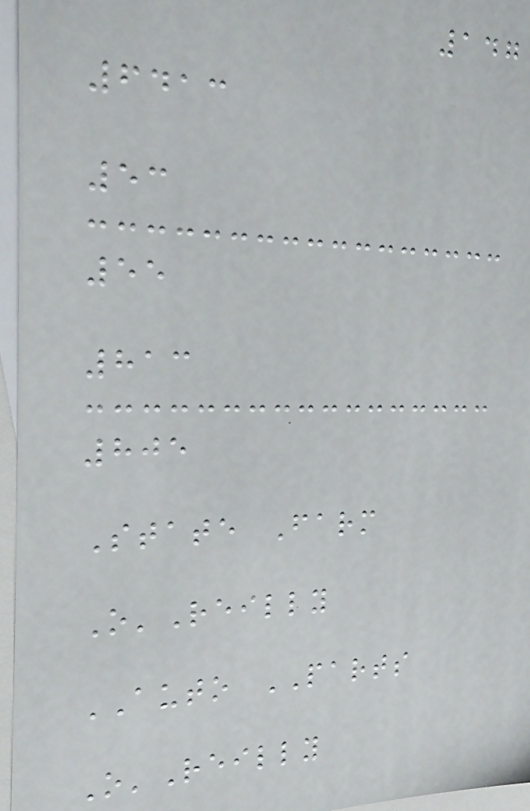147
6413
53
55
813
805
State Farm
O'Reilly
AUTO PARTS
O'Reilly
